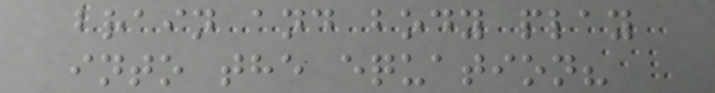brain and body play
into the equation?
